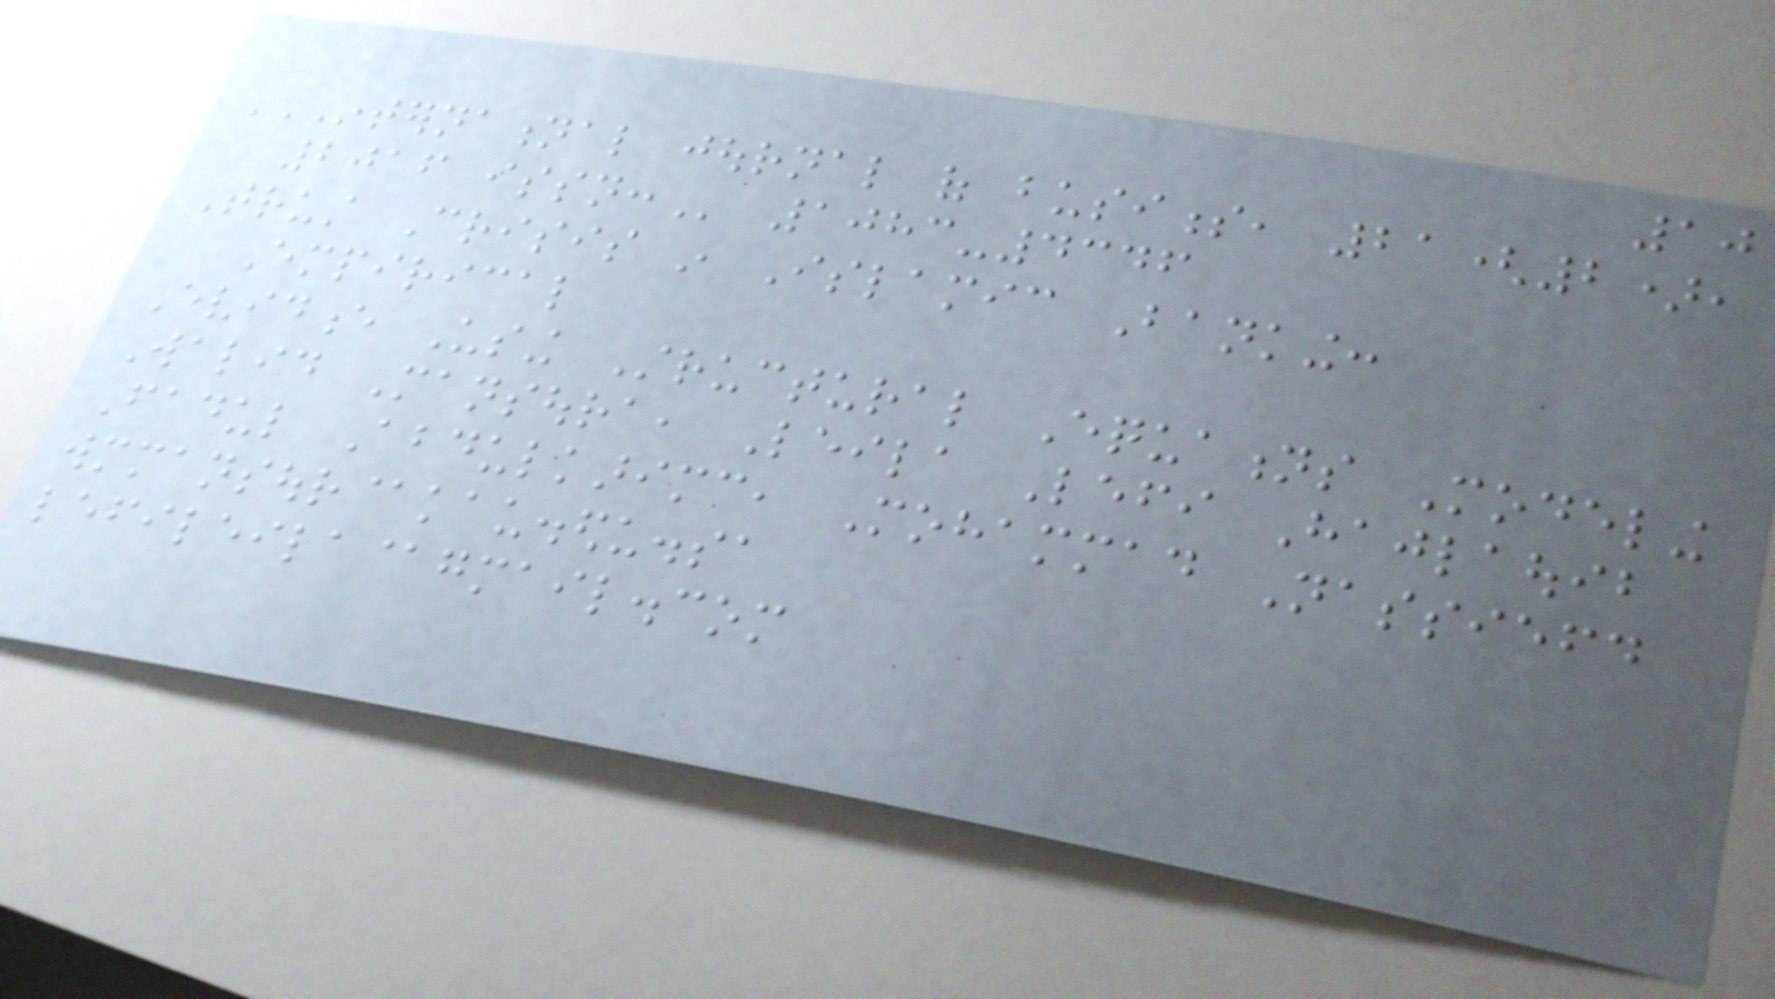10
INTERNATIONAL JOURNAL OF BUSINESS, 21(2),
2016 ISSN: 1083-4346
Trust Crisis in Islamic Banking:
Empirical
Evidence Using Structural Equations Modeling
Walid Mansoura, Leila Lefi Hajlaouib
Fadul Abdulkarimc, Mohammad Nassiefd
wmmansour@kau.edu.sa
lefileila@gmail.com
